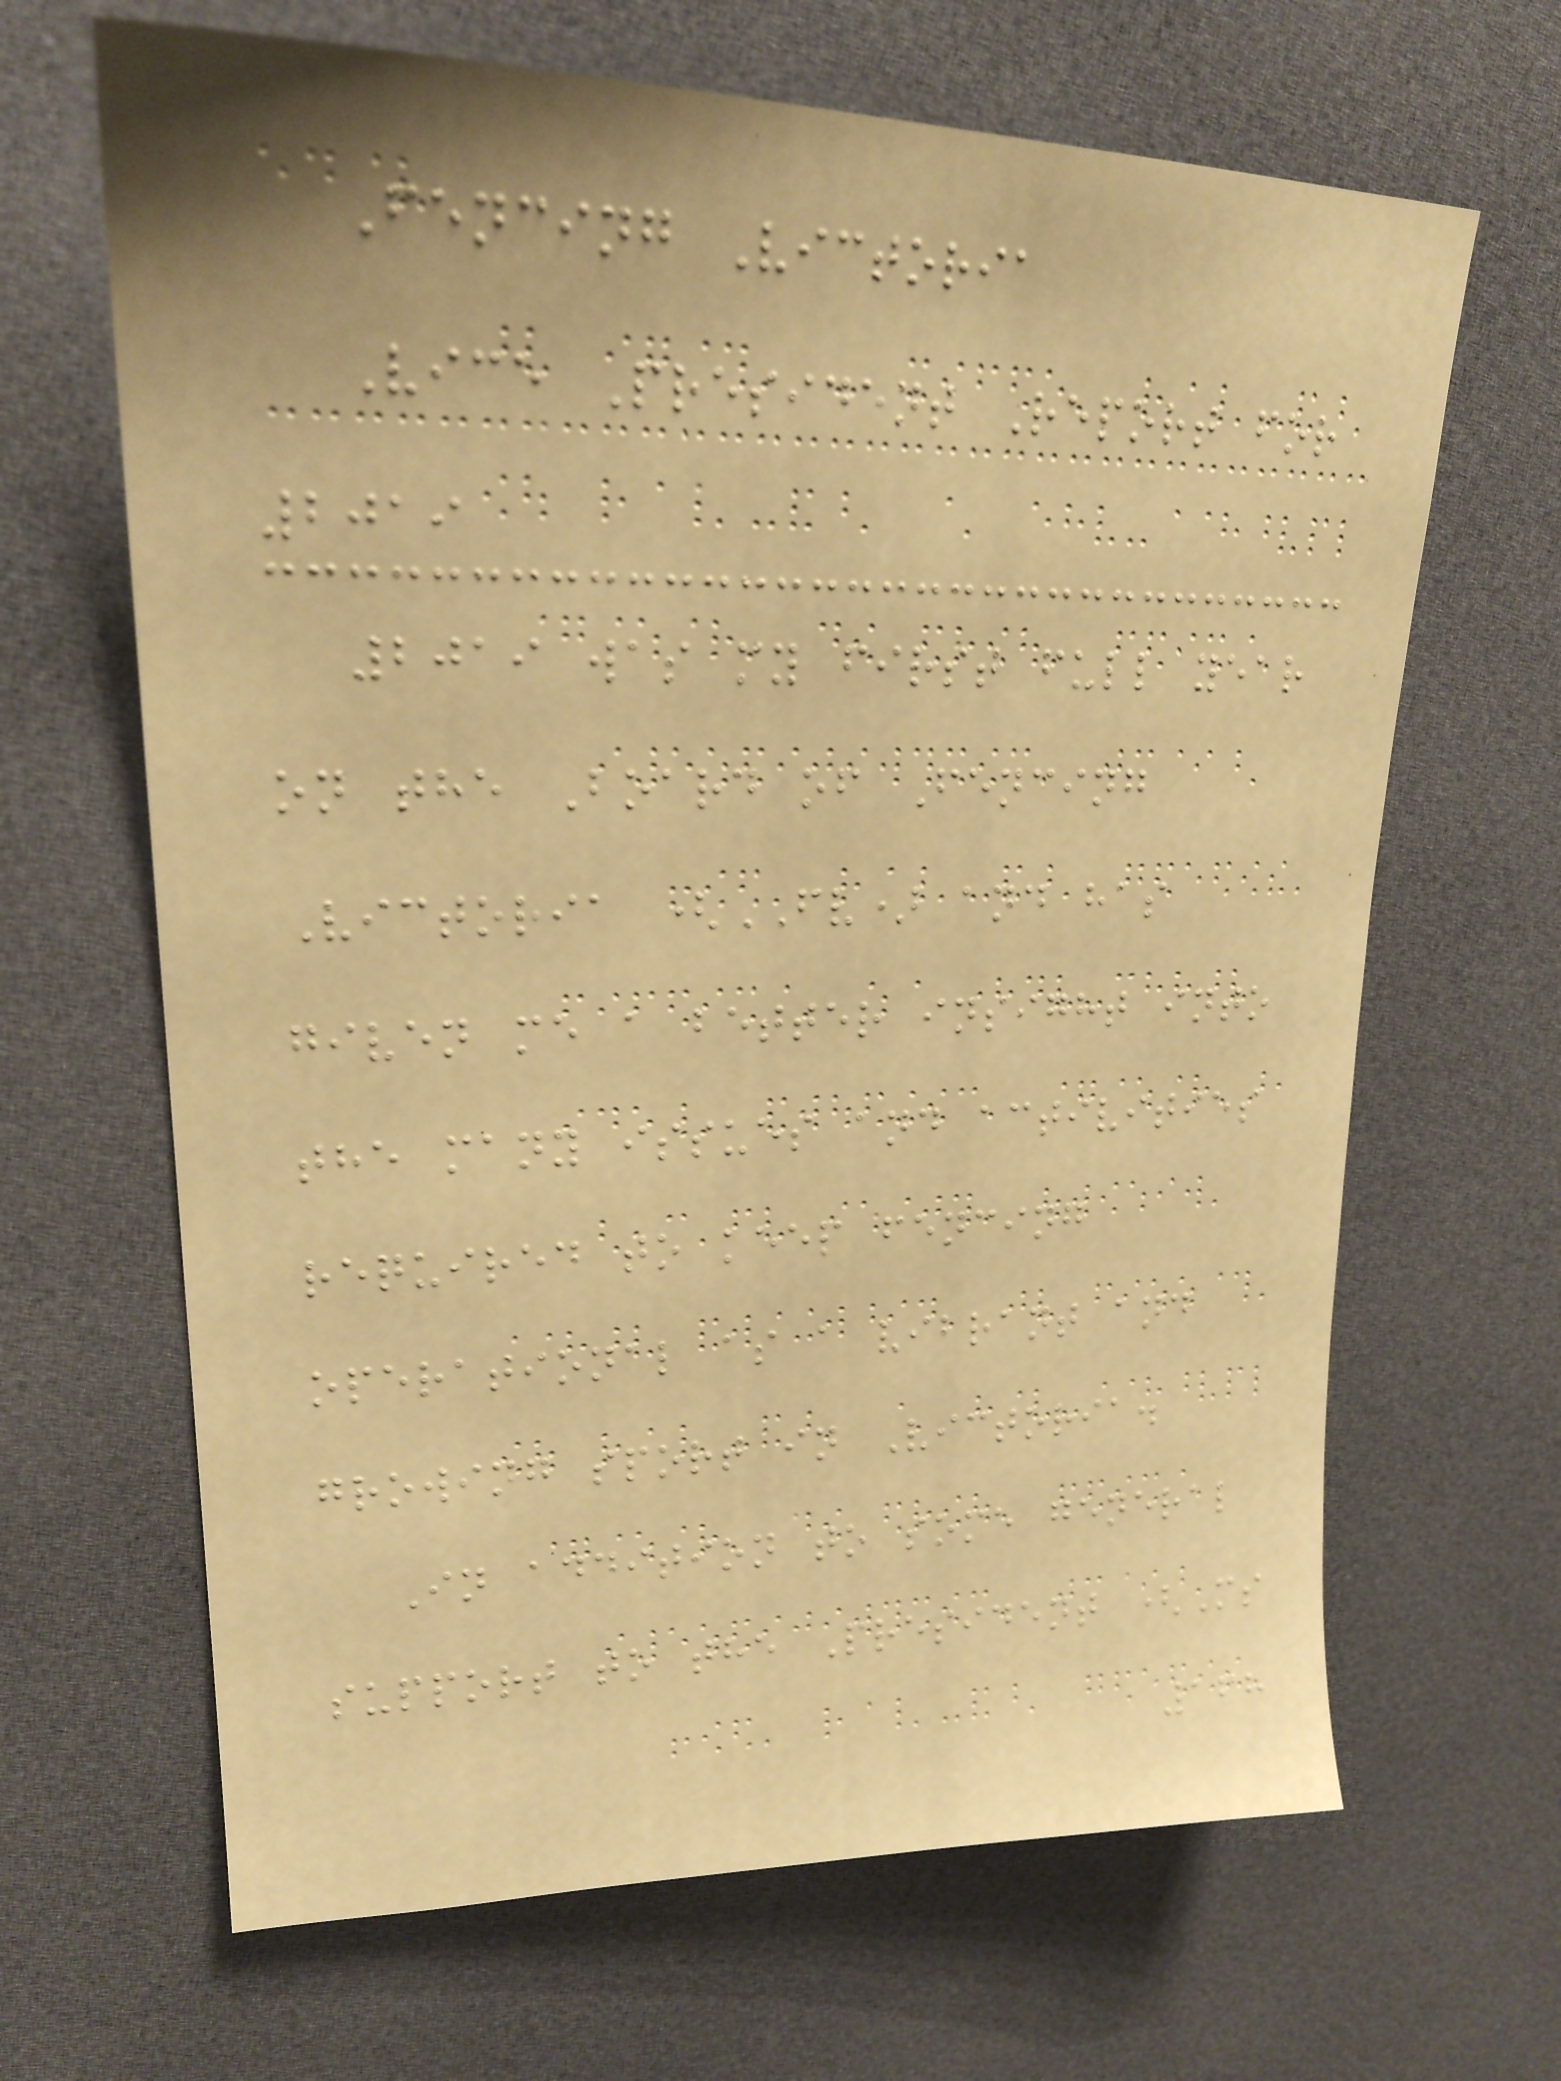Fencing Victoria
Vice President Report for
2019
2019 was my first full year
on the Board of Fencing
Victoria (FV) and has
given me a better insight into
the many issues and activities
required to keep fencing
operational as a vibrant and
growing sport in Victoria.
In addition to some general
support to the President (Ms
168
